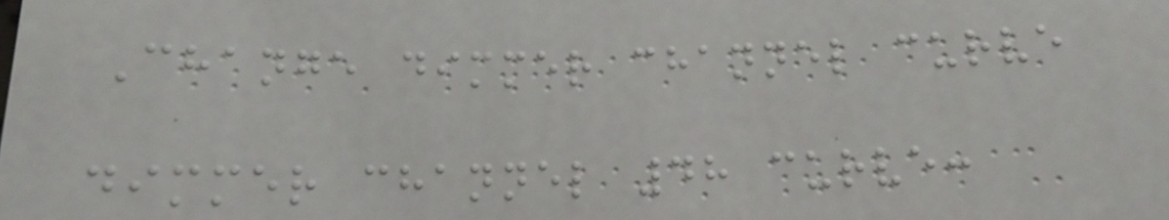Change dimmer channel curve
dimmer channel 48 curve:
